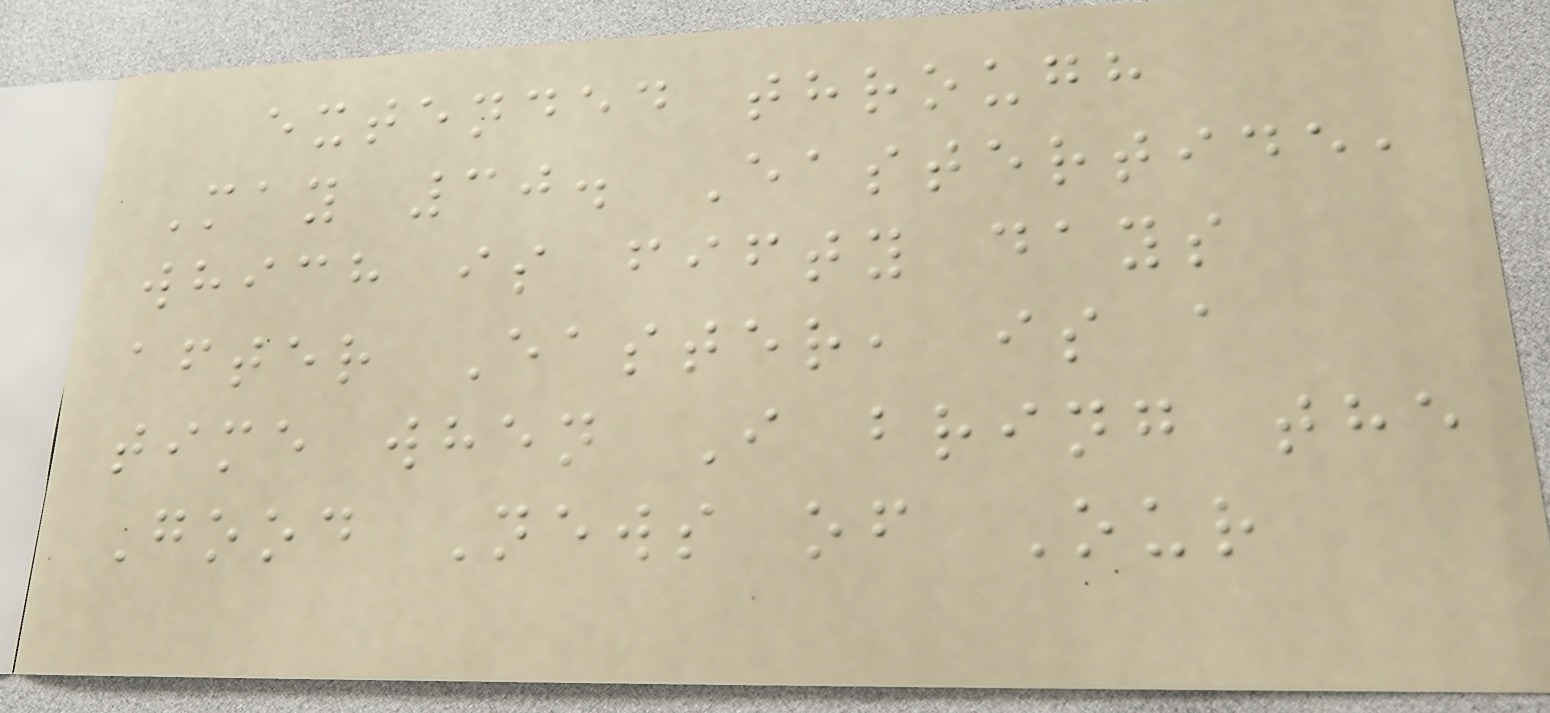extended through
May 30. Eastertide,
which is fifty days
after Easter, is a
time when I bring the
Good News of Our
